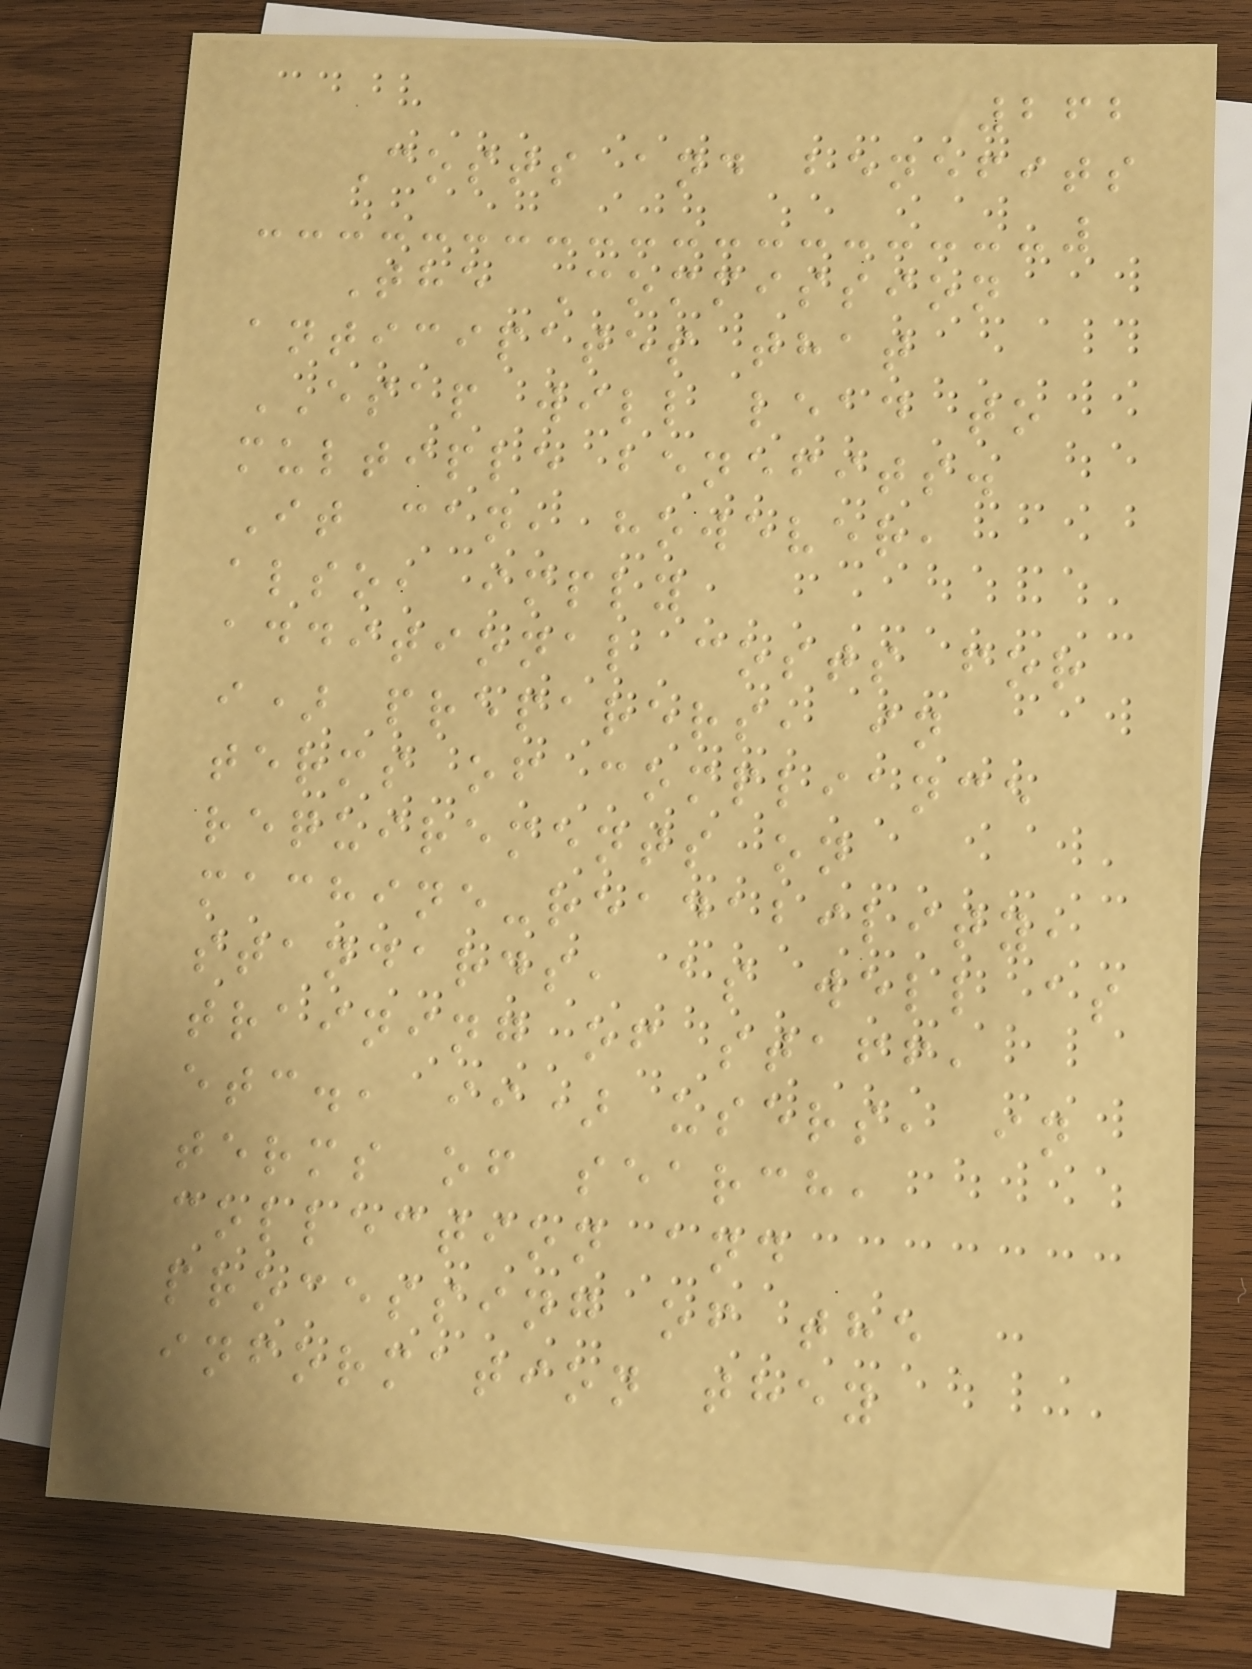262
Costs and benefits
The Commission
anticipates that
ESAP will lead to
multiple benefits.
It can, however,
also, imply
additional costs for
i) preparers, in
terms of compliance
requirements on
machine-readability,
standards, as well as
training of staff,
etc., ii) users, in
terms of search,
collection and
processing of the
information they
